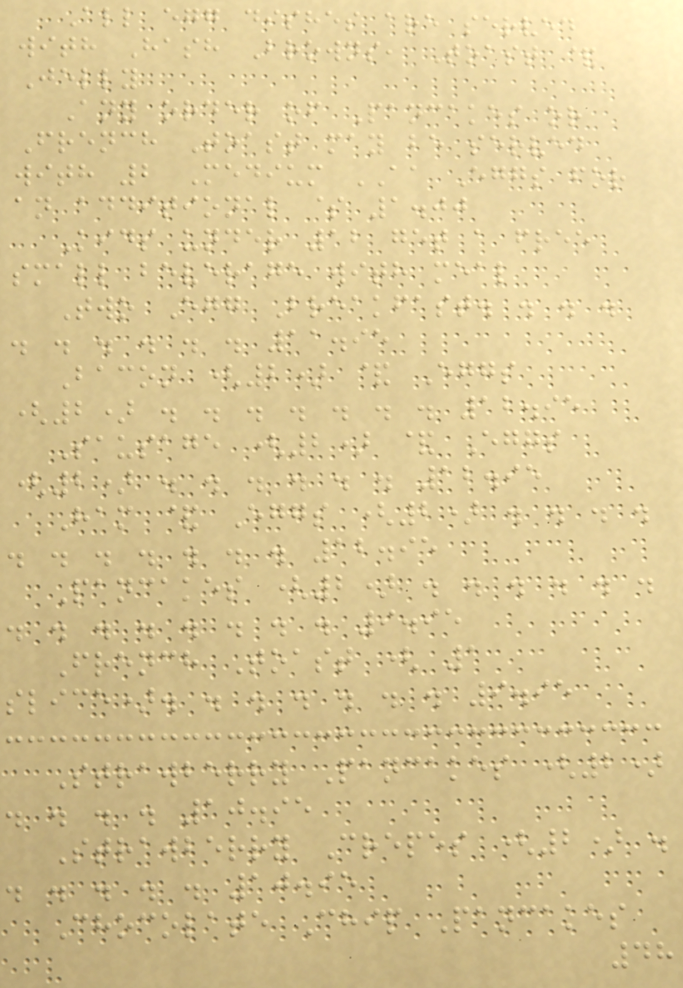All egg dishes are served
with Hash Browns, Toast &
Jelly
Any order of Pancakes or
French Toast may be served
with 2 Medium AA Eggs for
an additional $ 1.00
Kids under 12 get a free
small beverage with meal
Two Egg Breakfast. . . .
. . . . . . 11.95
Bacon (2) & Eggs
(2) . . . . . . . 12.95
Sausage (2) & Eggs
(2) . . . . . . 12.95
Ham & Eggs (2) . . . .
. . . . . . . 12.95
Pancakes (2) . . . . . .
. . . . . . . . 9.95
French Toast ( 1
slice). . . . . . . 9.95
Strawberry Pancakes (2)
. . . . 10.95
Strawberry Crepes (2) .
. . . . . 10.95
Chocolate Chip Pancakes
48
